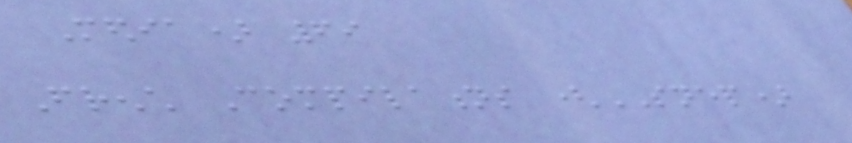Media) 69
French Compilations (SNEP)
